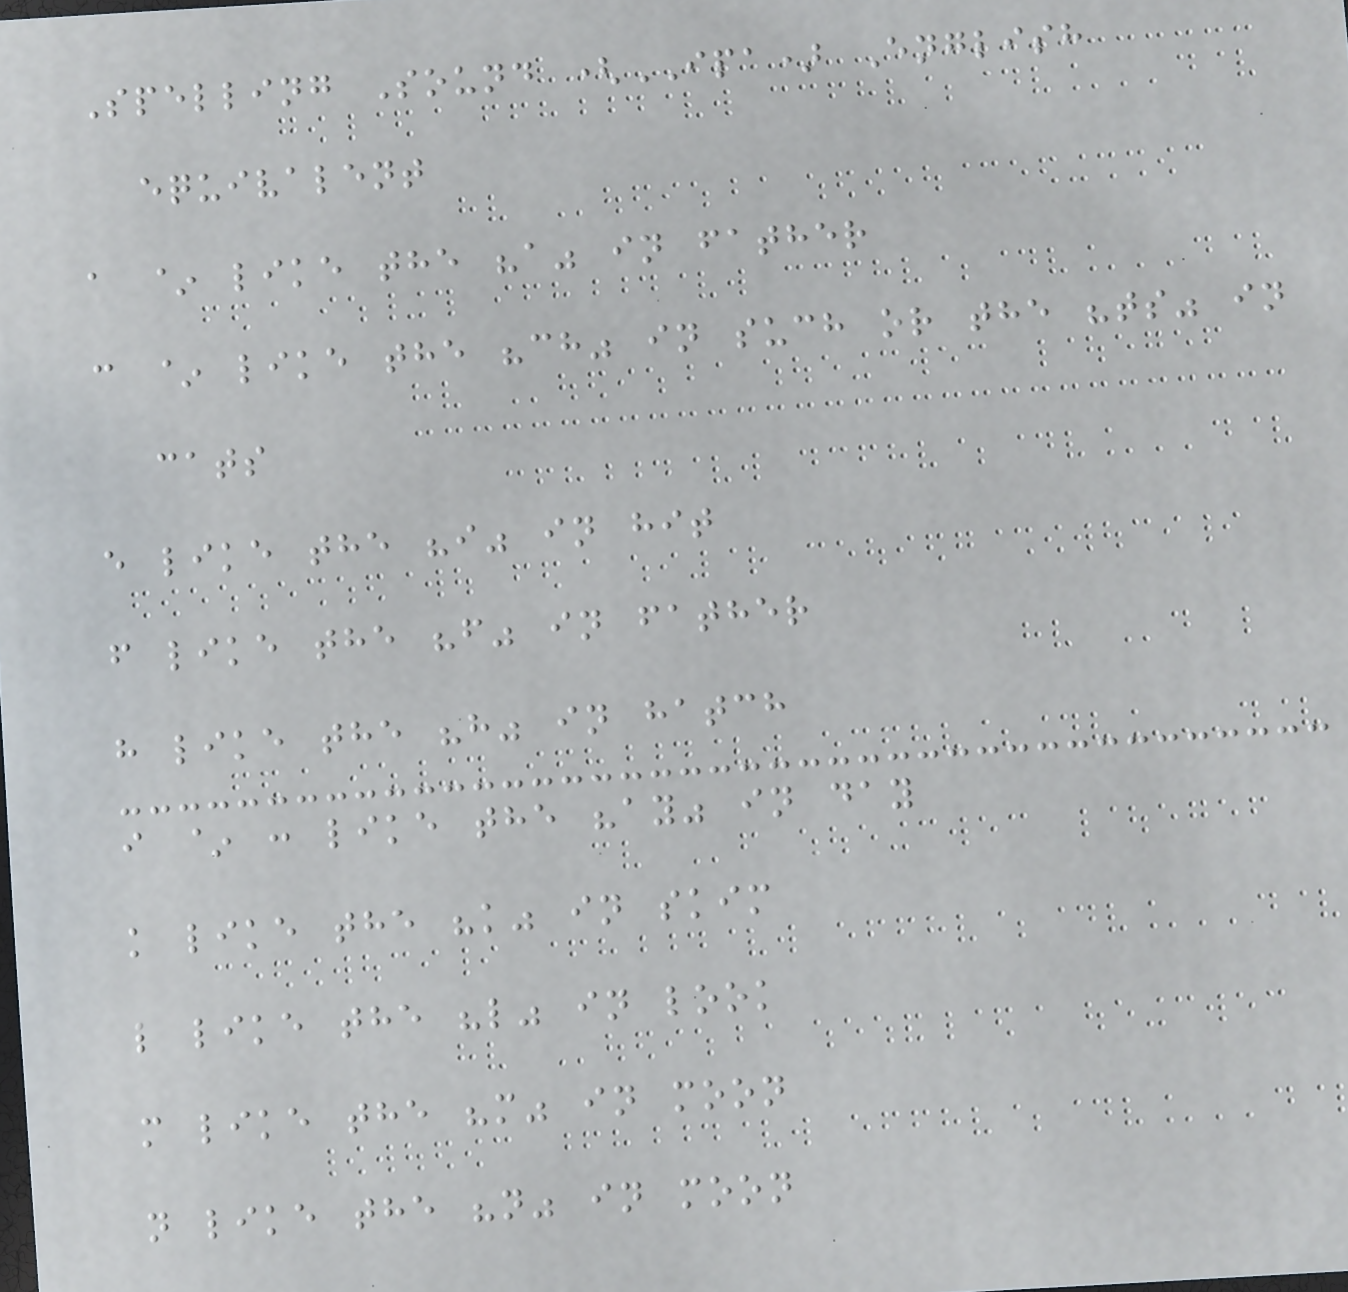Spelling Sound (IPA) English
equivalent
a ~ like the "a" in father
c ~ like the "ch" in such or the "ts" in
cats
e like the "i" in hit
f like the "f" in father
h like the "h" in hatch
i ~ : like the "ay" in day
k like the "k" in skim
l like the "l" in look
m like the "m" in moon
n like the "n" in moon
